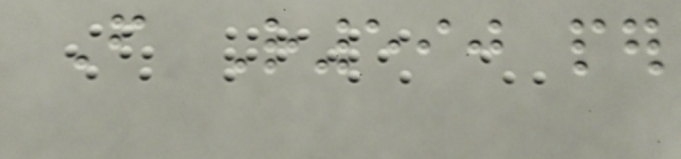From R590 per
